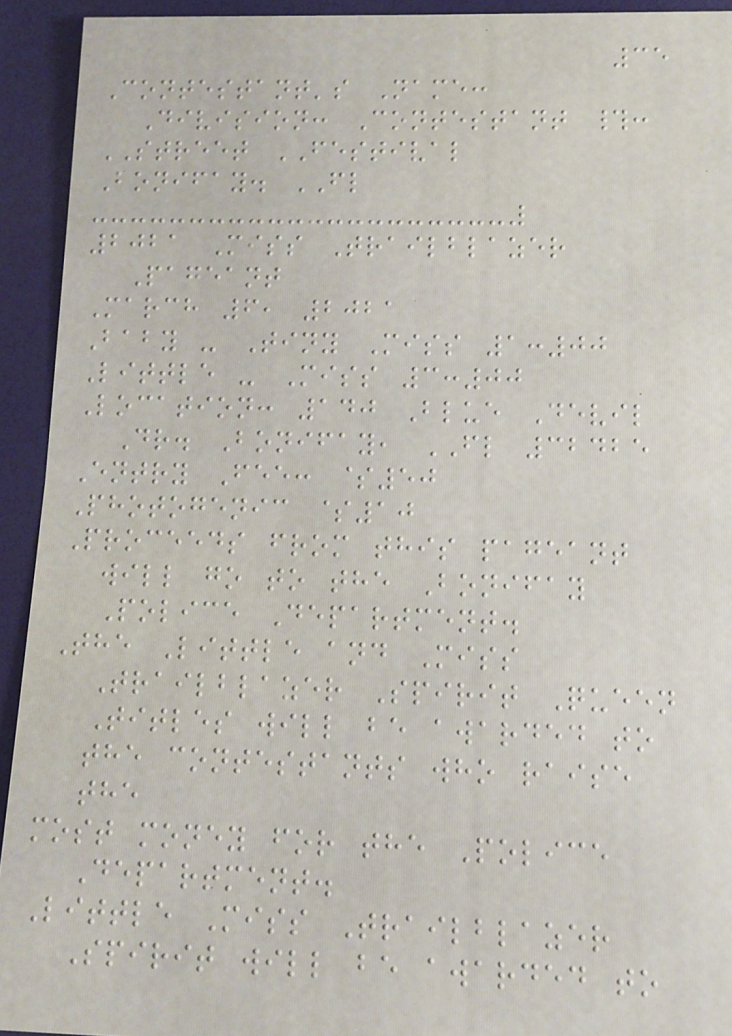35
Contestant's Name:
Division: Contestant #:
STREET FESTIVAL
Bonifay. FL
2021 Miss Trailblazer
Pageant
March 6, 2021
Baby - Tiny Miss 1:00
Little - Miss 3:00
Location: 140 Blue Devil
Dr. Bonifay, FL 32425
Entry Fee: $50
Photogenic $10
Proceeds from this pageant
will go to the Bonifay
Police Department.
The Little and Miss
Trailblazer Spirit Queen
Titles will be awarded to
the contestants who raise
the
most money for the Police
Department.
Little Miss Trailblazer
Spirit will be awarded to
